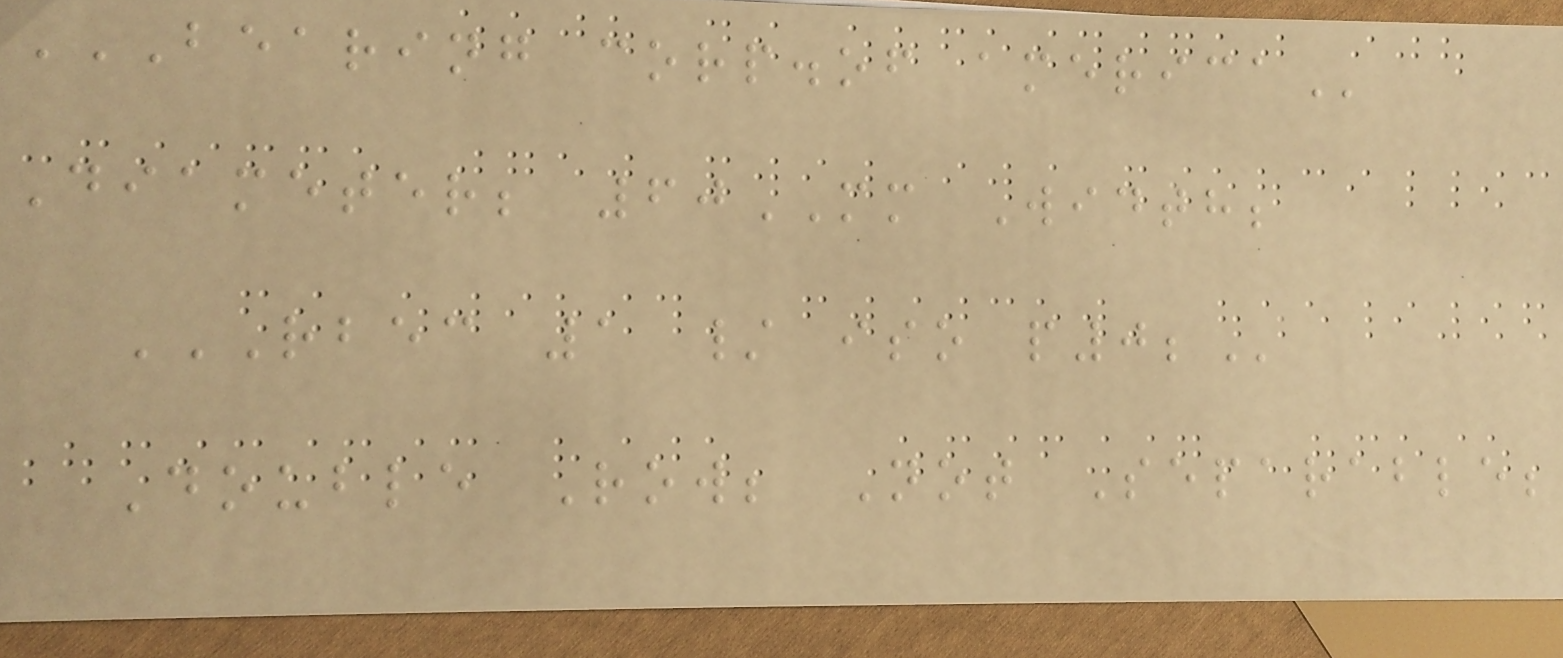BEARING CORP.OF AMERICA
Diameter; 60MM Width;
RBEC 1 / ISO P0;
Double Row; Not Separable;
